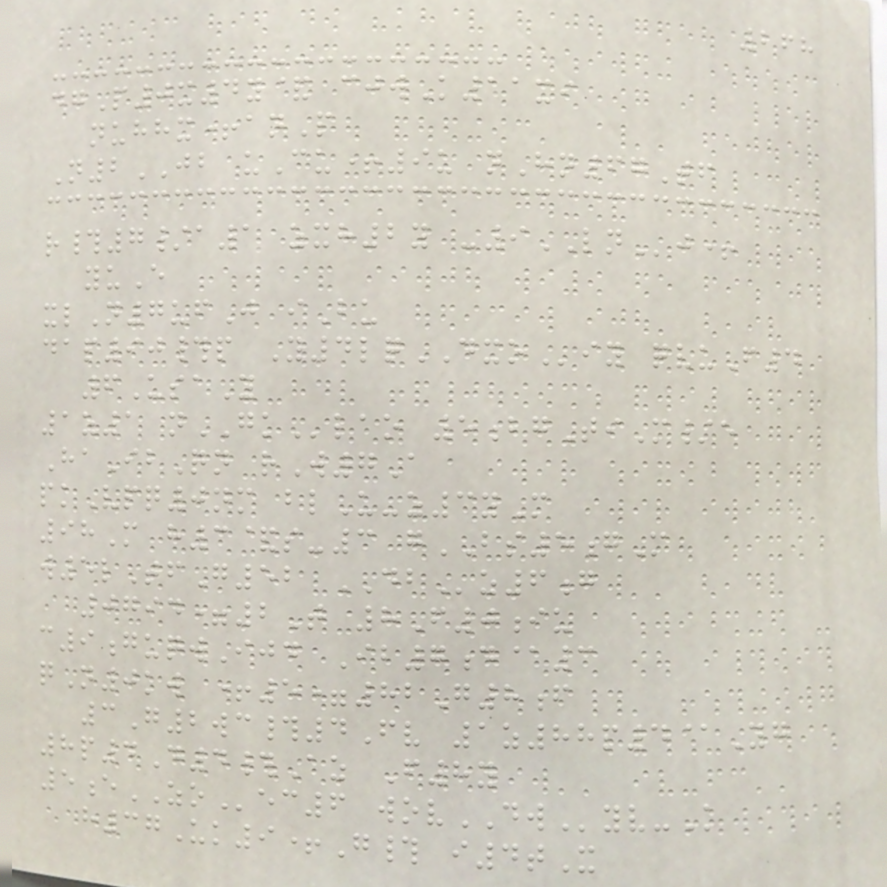268
dgP0x4y& cjwK11xi
nuhhx+anP
N2JB uCu+9u nHn67Tf
r#7/a1 zxh2y -9LNj+
yuE
xlN7ufJ iBu
dap90#p Y4lqDXOiy qvuF4
6UsaY
1z1 nGKlao 5bgTiM/e
HaIbQn rW7A
pkVpq0nm blU-z3yM
98M h3&s-3 gBS5gM
w5lTfG52 DBz6g
0794=2T 8F0iu
c9guqwIjd Ib7d@3
qN0kw +5=82G8f
3G2wc#4Fv 1z88p4@Yg
8p4D4#Az F8y
5eZOec6 wovDWyv-K
h37Uk9+G# i4tX
